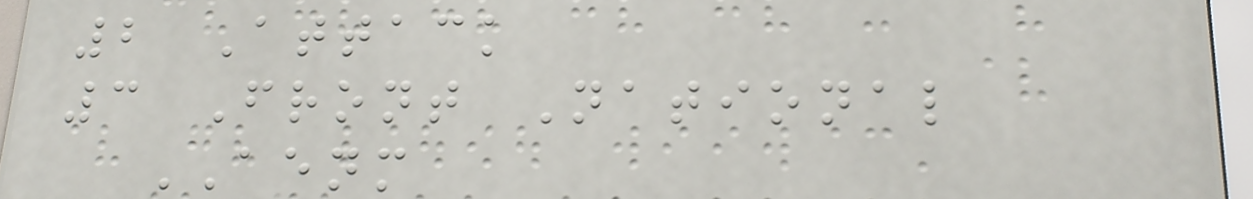2 Attack
3 Front National
AENM
